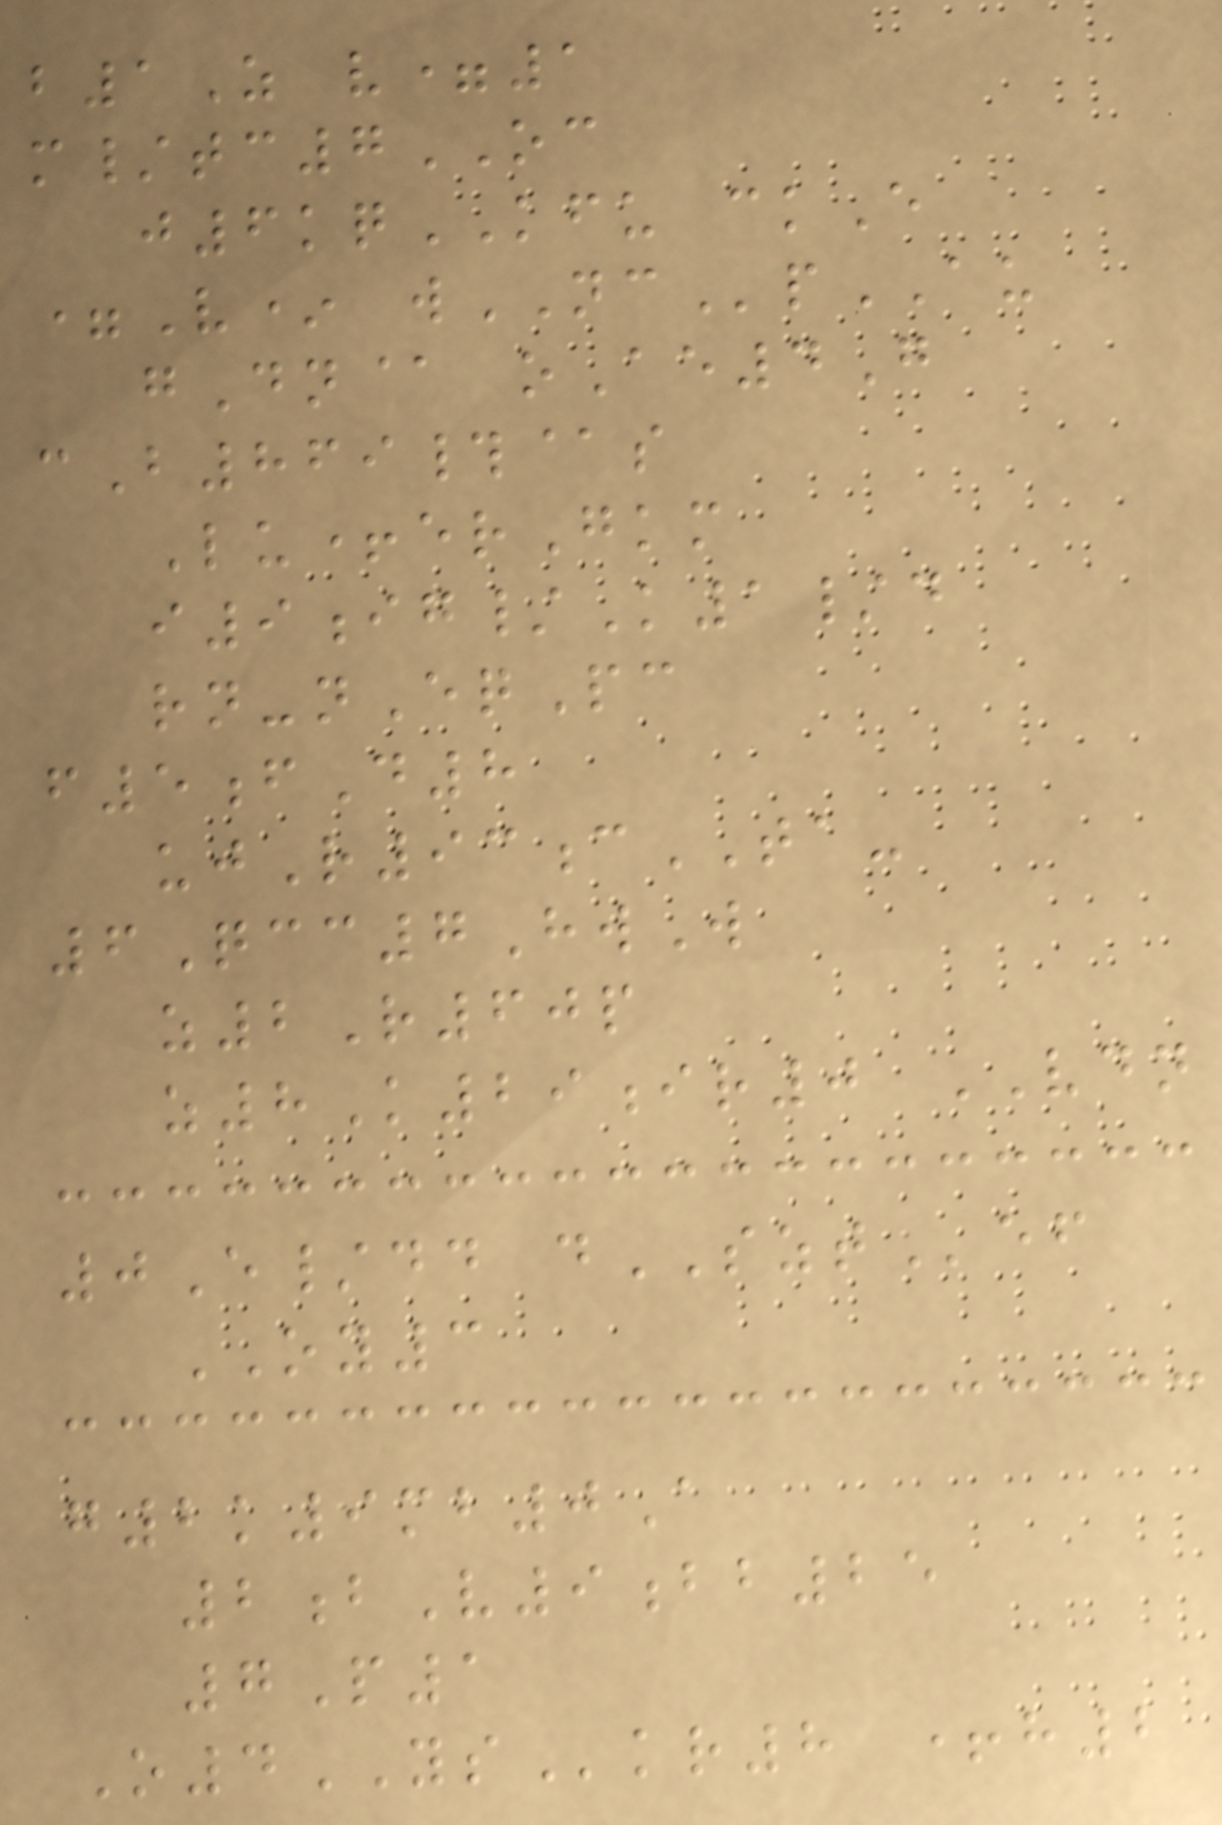b1Z v=1
m/tc7OC
j6kqKFU ckE
=V* wNCpAU
gDn@ oAe4G
cB869#@s
Lu+erGkm
i9ig/K1/d
rn-nEqPc
f5fD8
ujR93cTA-
6Qcc7HwW
z2R60p
z8K29ir0 VDN
0E/dd dSZTef
OY3
g2k9mb0A
2bV9bb25
7P1
O4YSkr8 +h2
